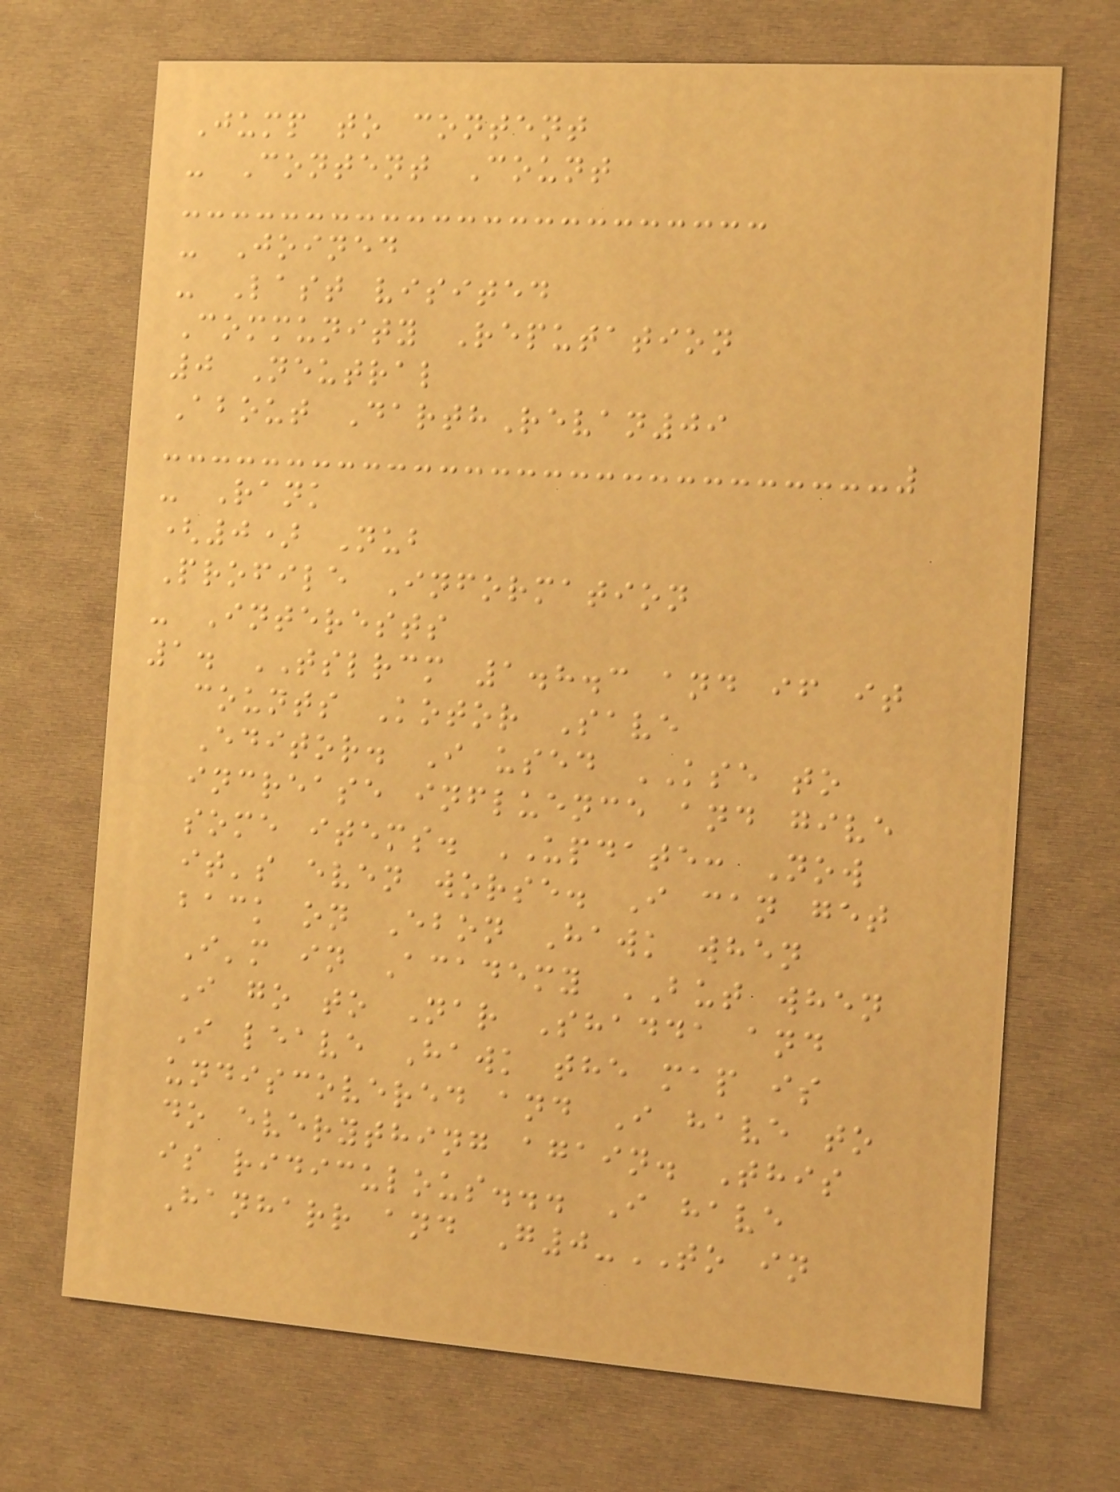Jump to content
- Content Count
- Joined
- Last visited
Community Reputation
0 Neutral
About DarthRevan09
- Rank
(0) Nub
Profile Information
- Interests
1. TSLRCM 1.8.3 and if it
counts Kotor Save
Editor. I used KSE to
increase influence and give
some items. UPDATE: Now
it's even worse. I can get
back on Ebon Hawk when
I'm in Academy BUT when
I go to Nar Shadda and
I leave Hawk the map is
undiscovered and I have to
do everything again. This
is ridiculous... I have
Hanharr and G0-TO in
